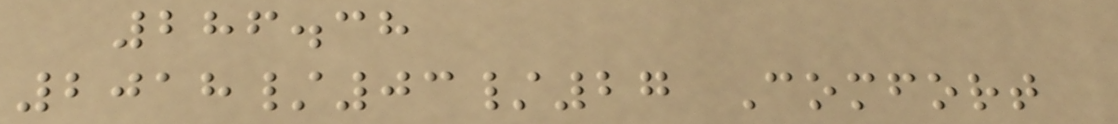286.38
2018/03/27 Comfort
